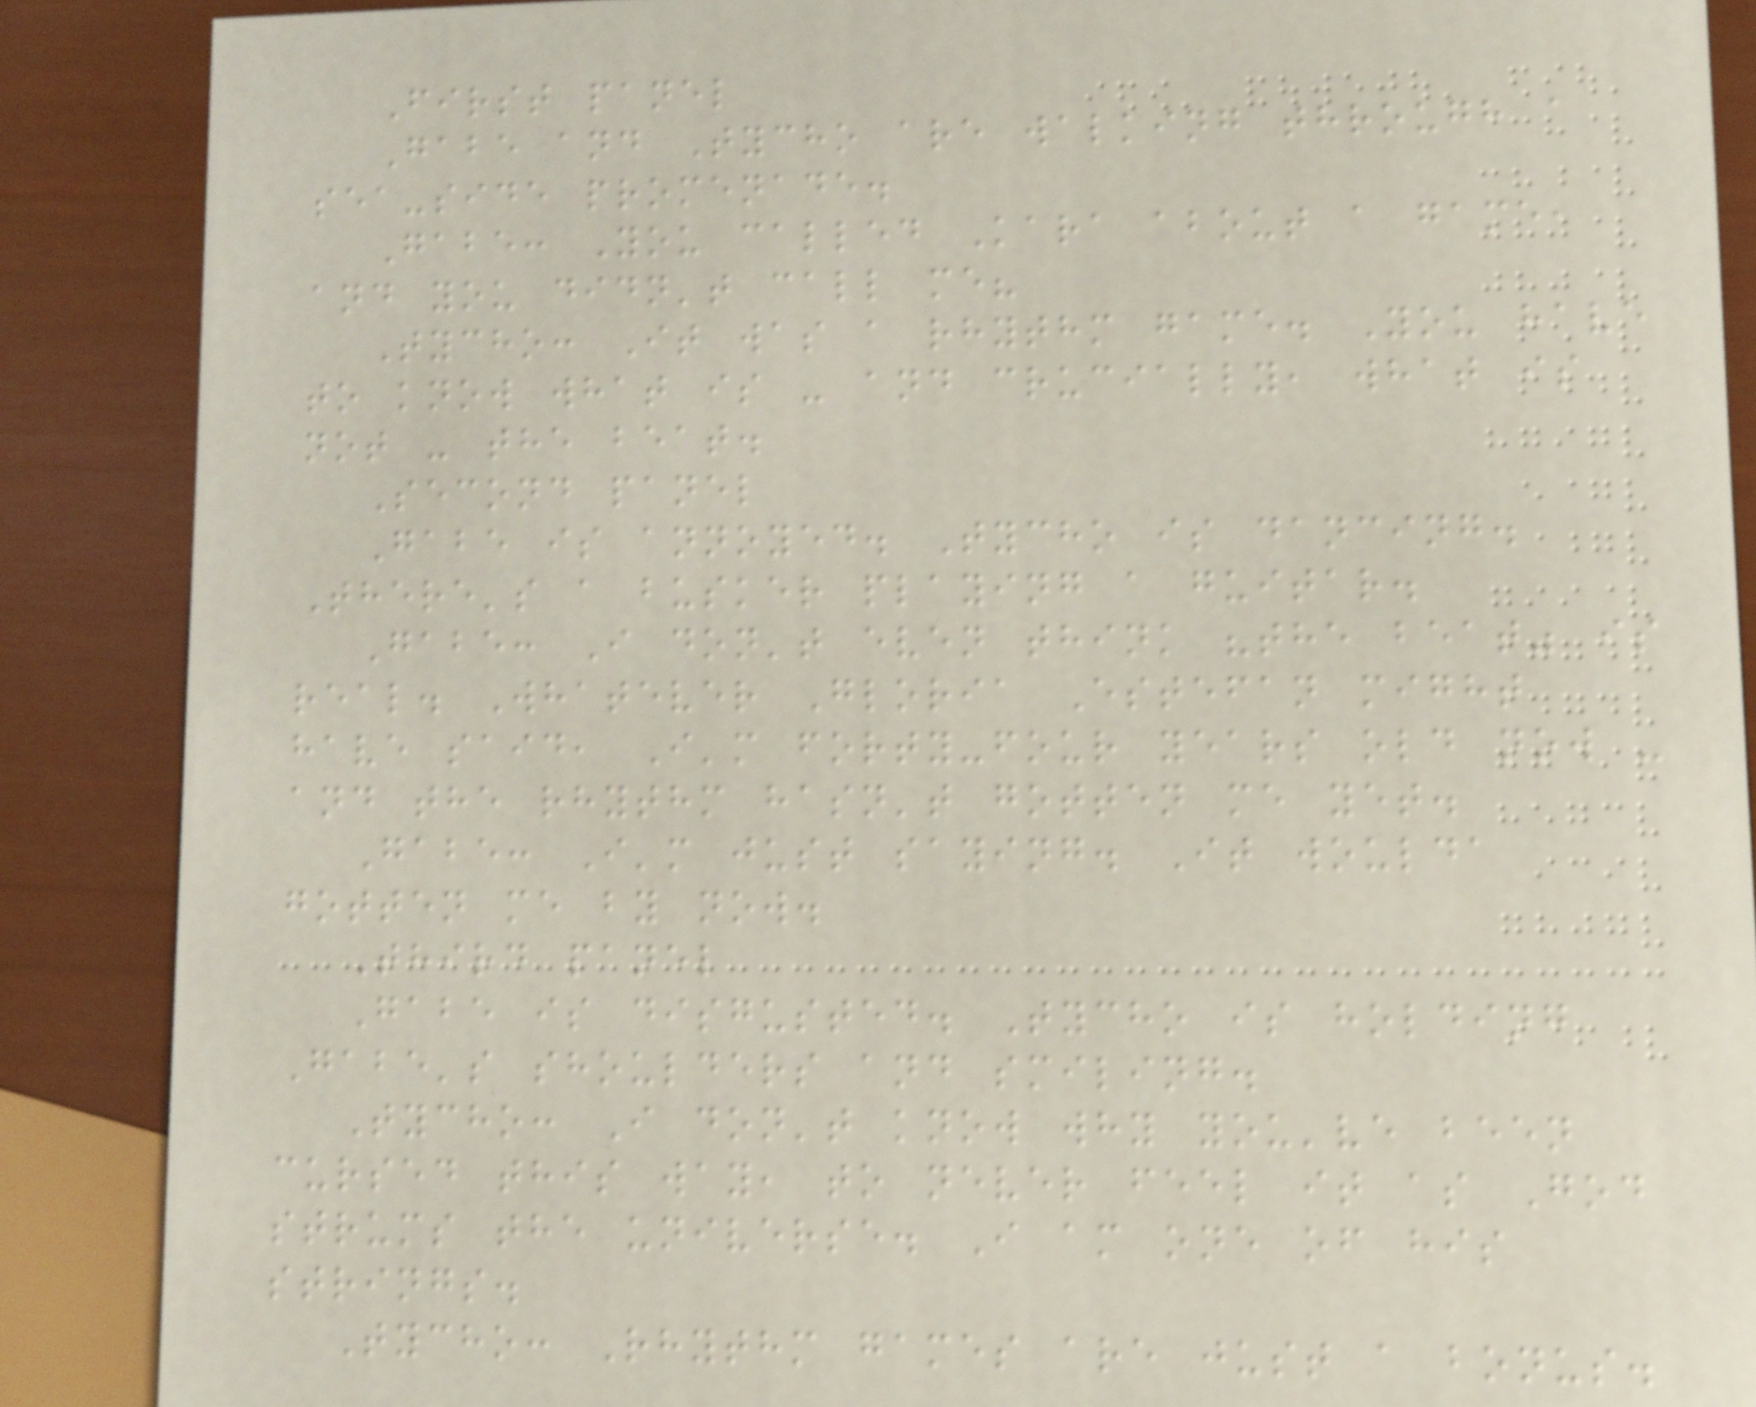First panel
Gabe and Tycho are walking through a
sea-side promenade.
Gabe: You called Kara about a game,
and you didn't call me?
Tycho: It was a rhythm game. You have
to know what is - and crucially, what is
not - the beat.
Second panel
Gabe is annoyed. Tycho is dancing.
There's a busker playing a guitar.
Gabe: I don't even think "the beat" is
real. Whatever Gloria Estefan might
have said, I'm forty-four years old now -
and the rhythm hasn't gotten me yet.
Gabe: I'm just saying. It woulda
gotten me by now.
Third panel
Gabe is disgusted. Tycho is holding
Gabe's shoulders and smiling.
Tycho: I don't know why you've been
cursed this way, to never feel it as God
strums the universe. I am one of his
strings.
Tycho: Rhythm games are just a bonus.
